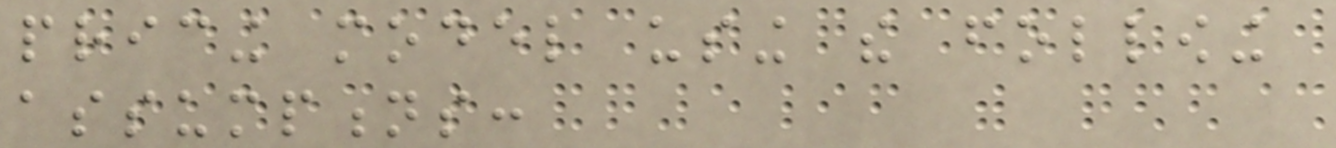pricing model using the following
assumptions:
